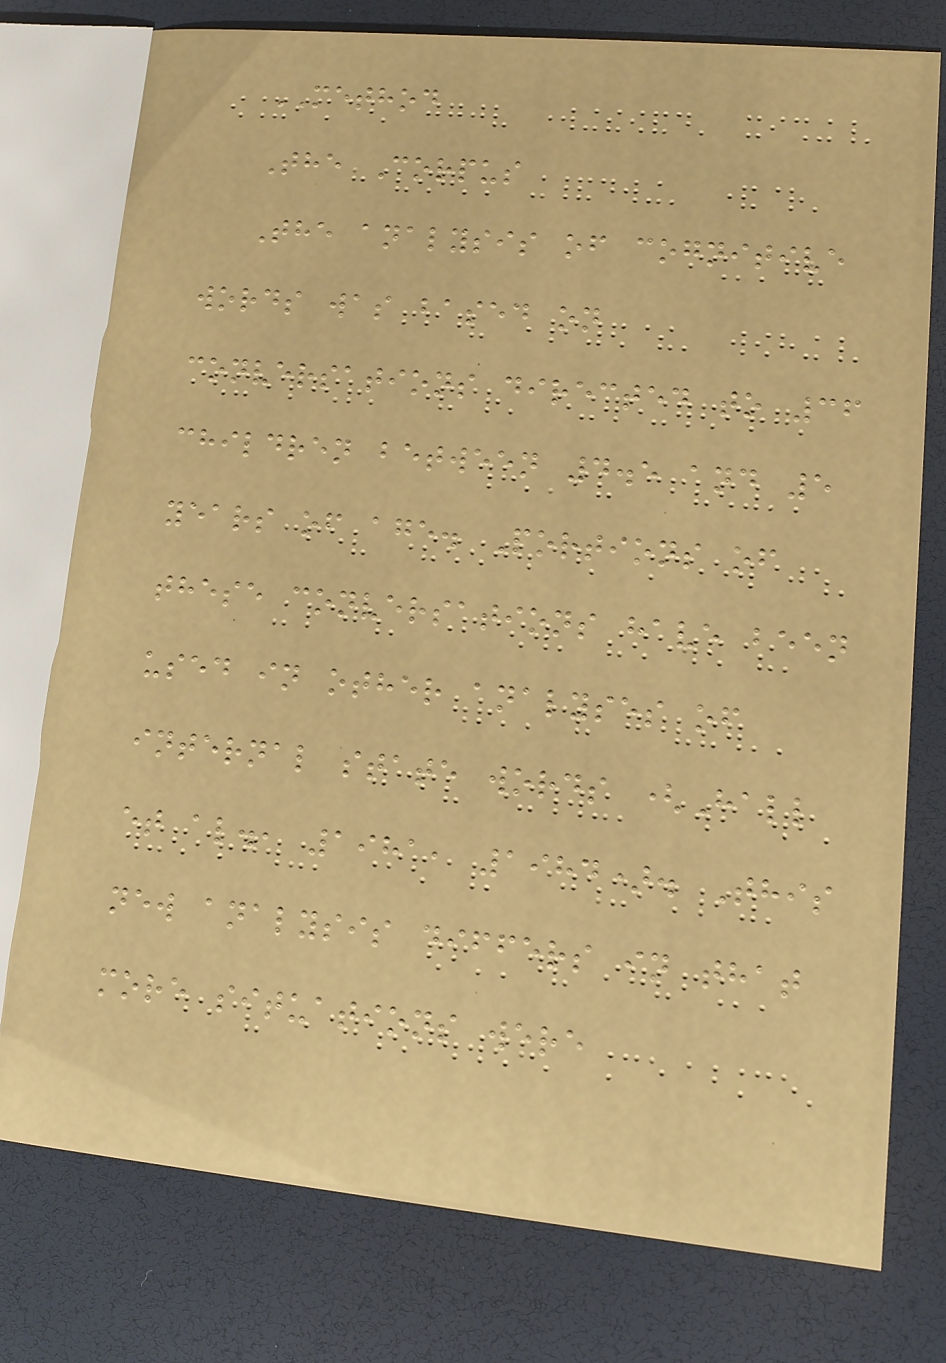METHOD
The Corpus
The analysis of cognitive
words was based on
conversations directed to 36
children between 4.5 and 5
years of age. Portions of
these conversations have been
used in other analyses of
internal state words (Hall
et al., 1981, 1984). This
new analysis differs in that
more situations were
